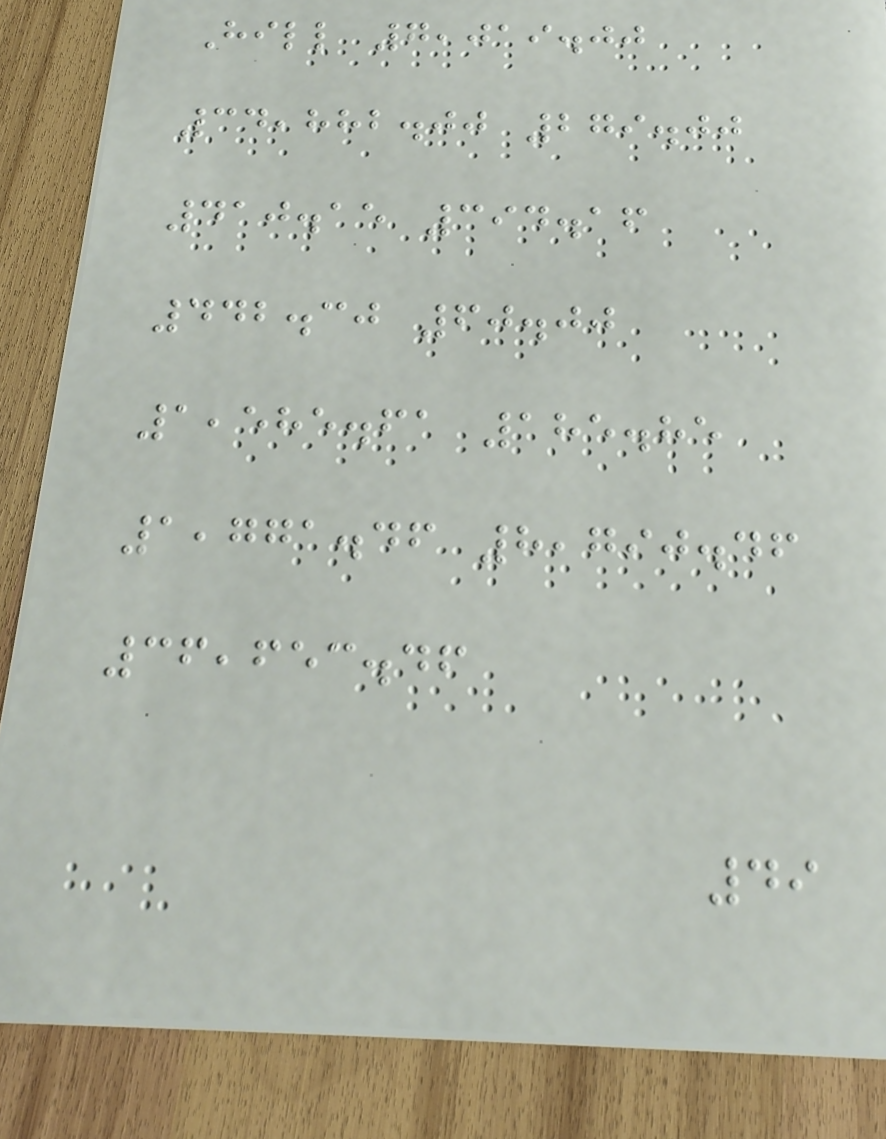Hill 7,019.00
34,882.00 279.00
410.15 394.16
442.30 60.00
1,585.61 185.85
1,771.46 8,790.46
36,653.46
49
